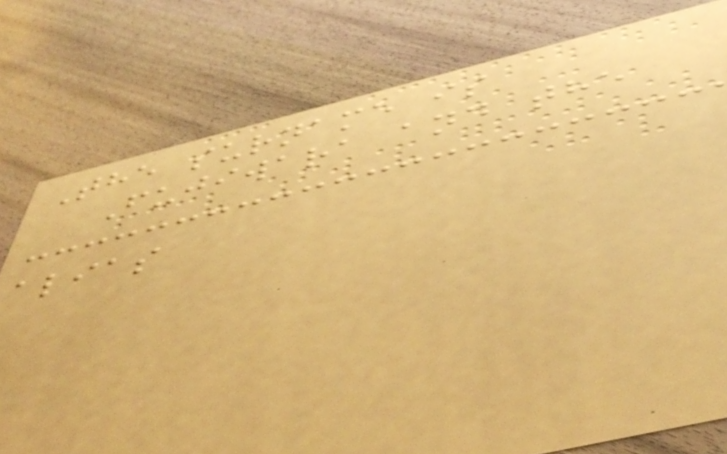The surname is
Fujiwara and the
alias
